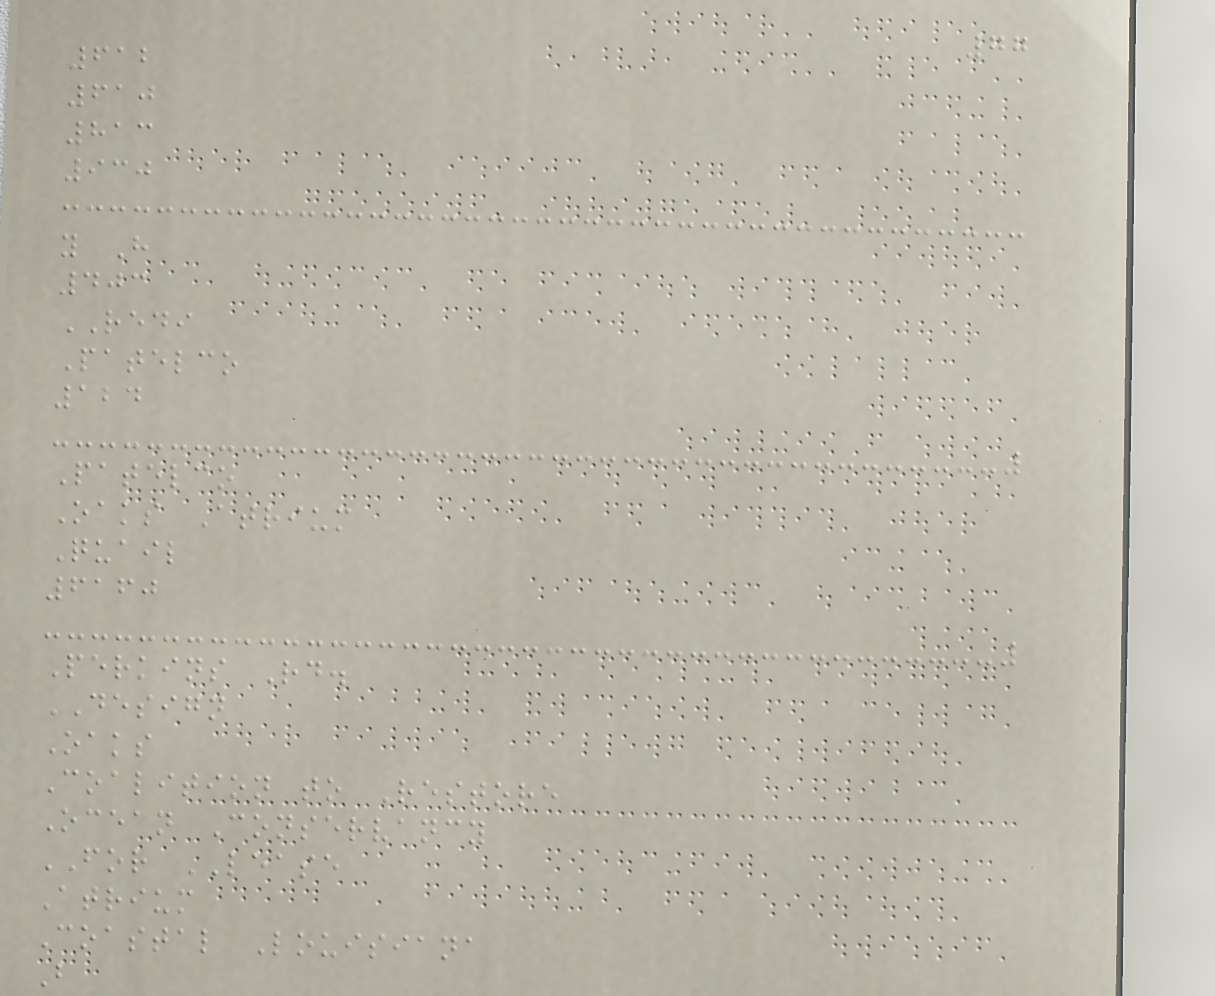77
612
610
813
930
y H
403
REDI
Patelco
124
Patelco
Oaks Atrium
Quail
6160
Perkins Rd.
DESIGN
Oaks
Coalition to Restore
Ocean Conservancy
FOR LEASE
Atrium
Coastal Louisiana
B
